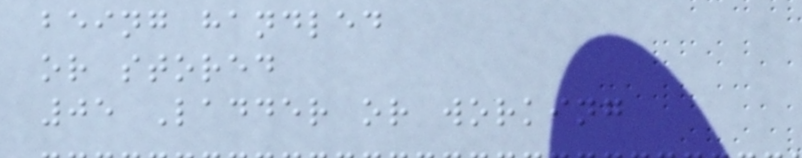being handled
or stored
05 Ladder or working
